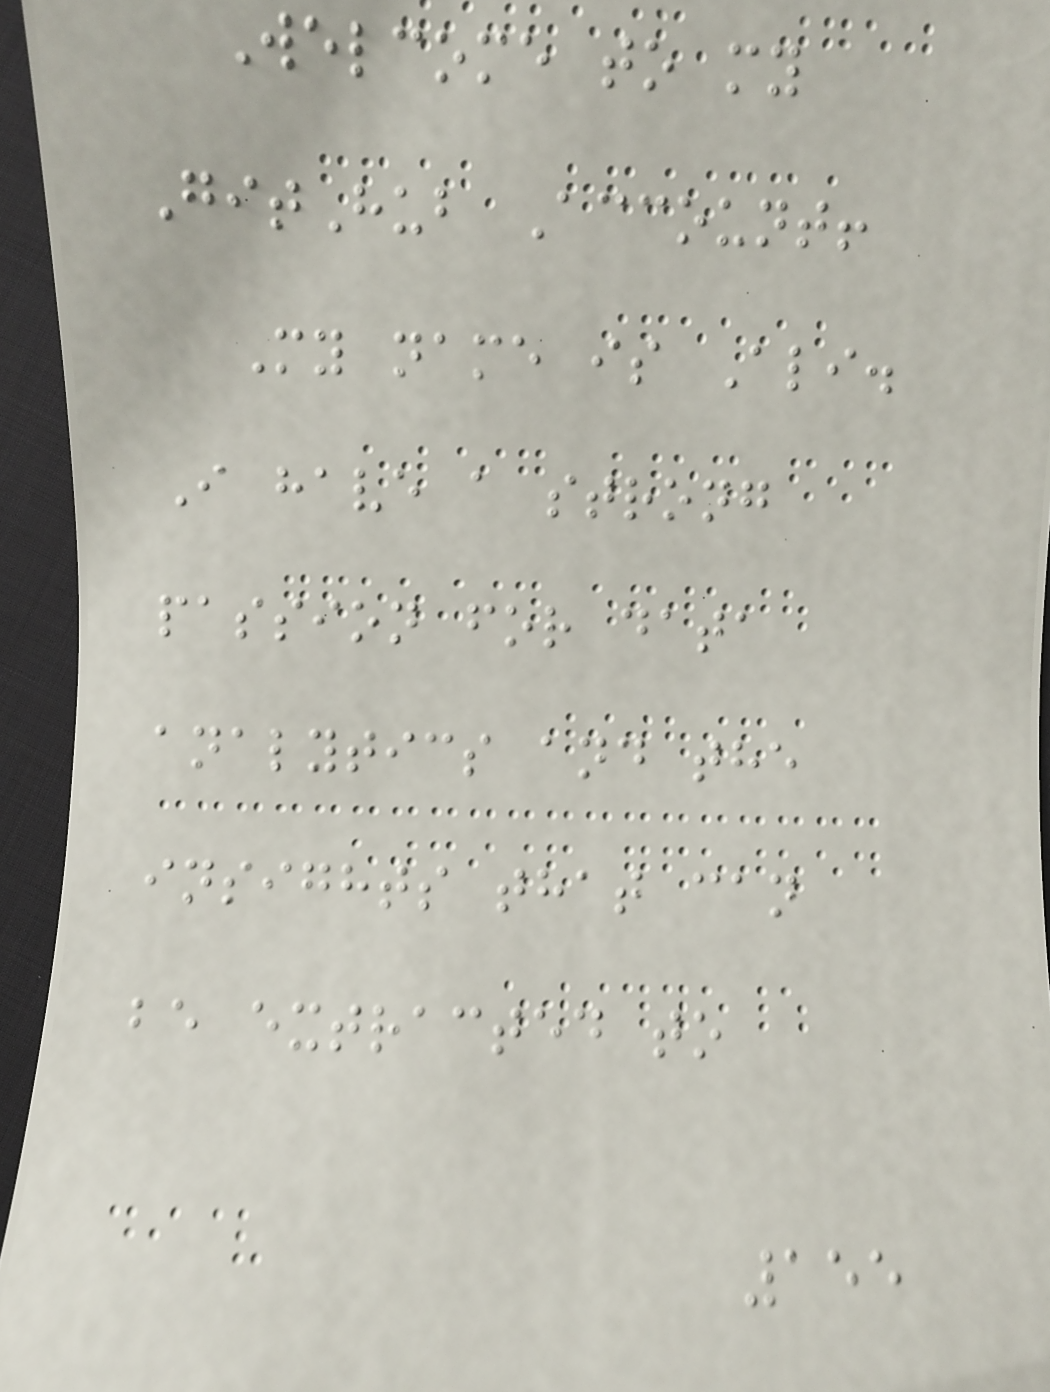Welcome to my
GitHub Account!
My name is Ali.
I have a strong
passion for data
analytics and the
insights that can
be extracted to
155
